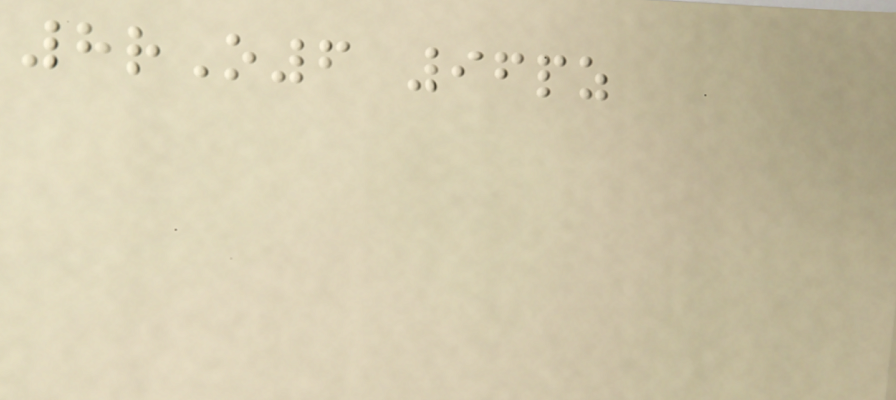8rO6 96pz
